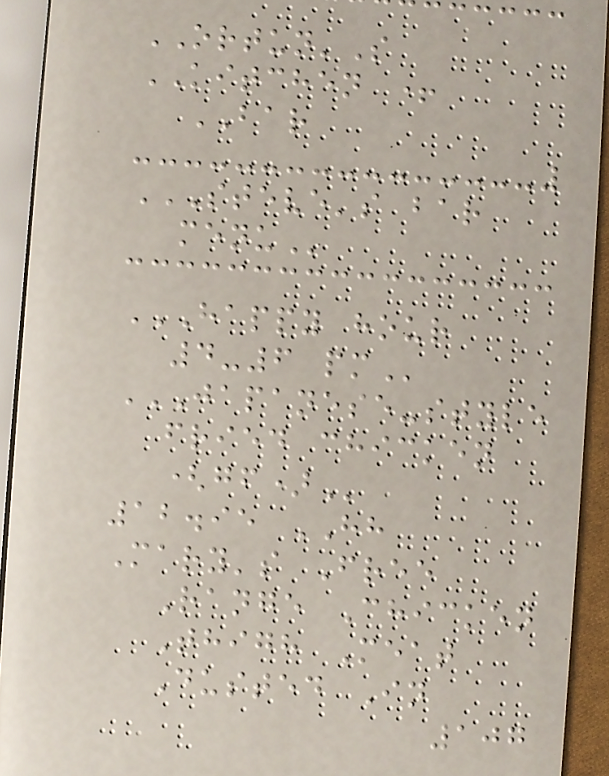ORTUN'S
KITCHEN +
BAR
STEVE'S BAR
MENU
HAPPY HOUR
4-6 PM
JAPANESE-STYLE
FRIED CHICKEN
(GF)
12.95 HH
Mary's Free
Range Chicken
Thigh Meat
Dusted In
107
